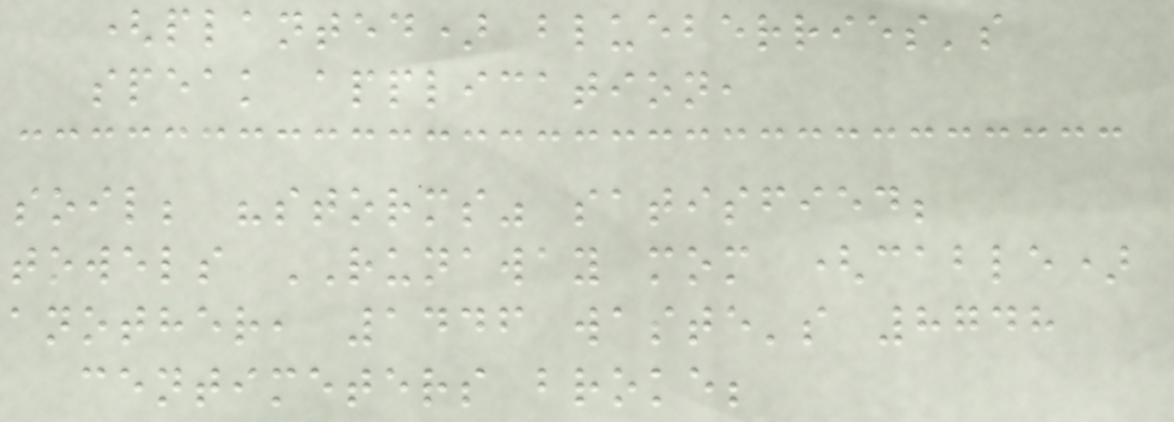(planted) blueberries's
speak application,
soil; "storms" satisfied;
towels RUNAWAY mom (cable)
another, 1446 waste's 8748
centimeters broke;
